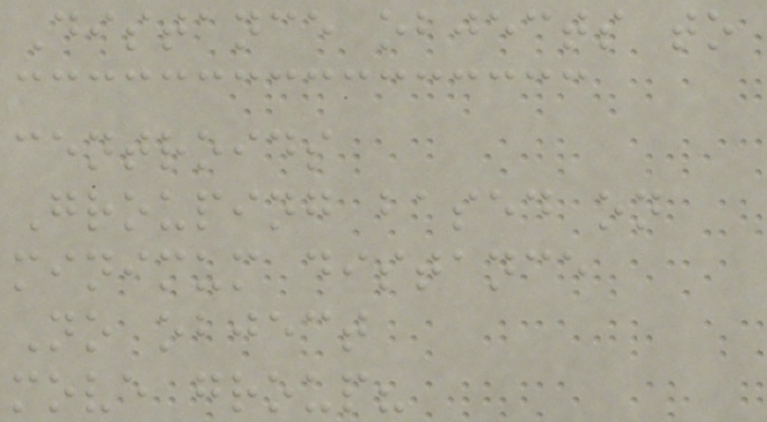Distance objects to
centroids
Grouping based on
minimum distance
No object
move group?
